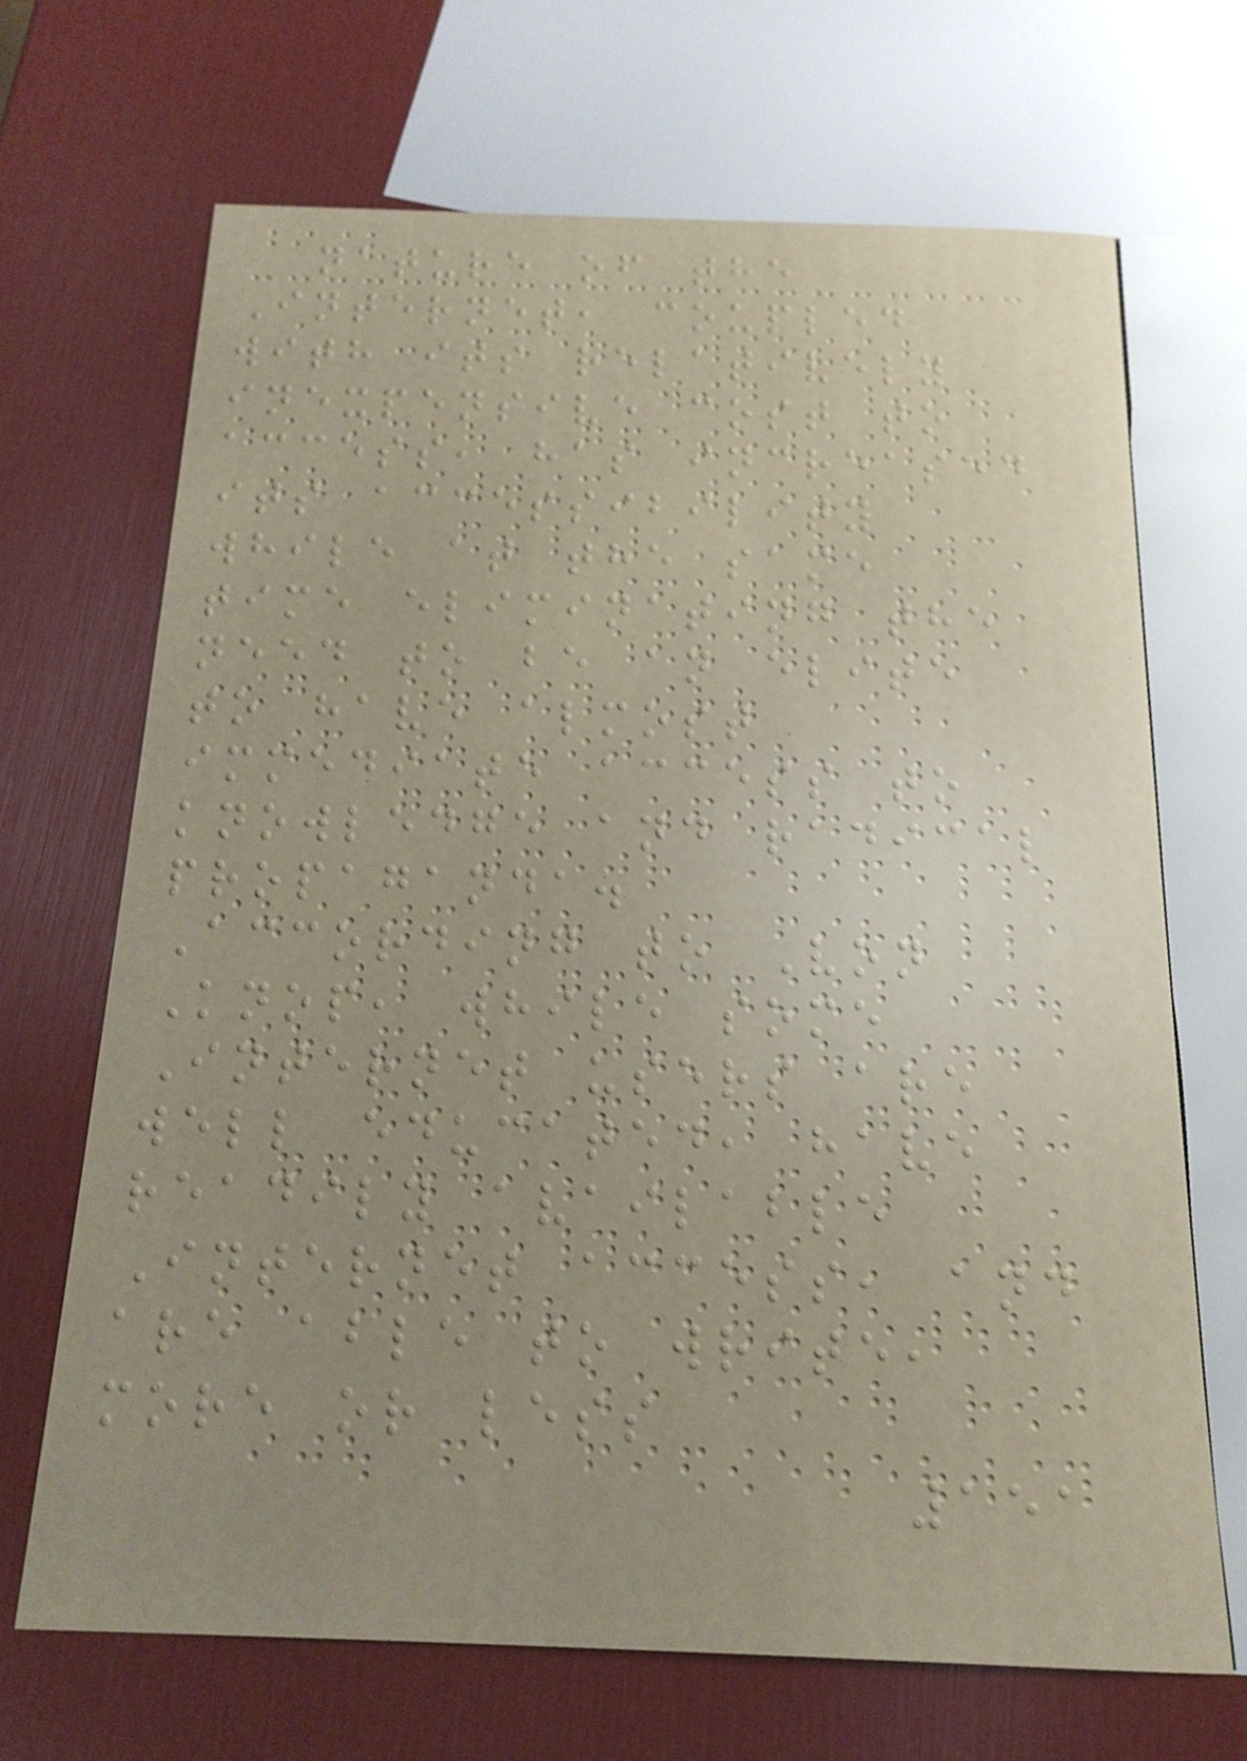nature of the
Internet, coupled
with its relatively
inexpensive cost to
access, has increased
its accessibility
while at the same
time eliminating the
need to be an elite
to have almost
immediate access to
knowledge and radical
propaganda.
According to Von
Knop, while some
Internet users are
well educated, have
readily available
Internet access, and
are able to write,
more or less
151
